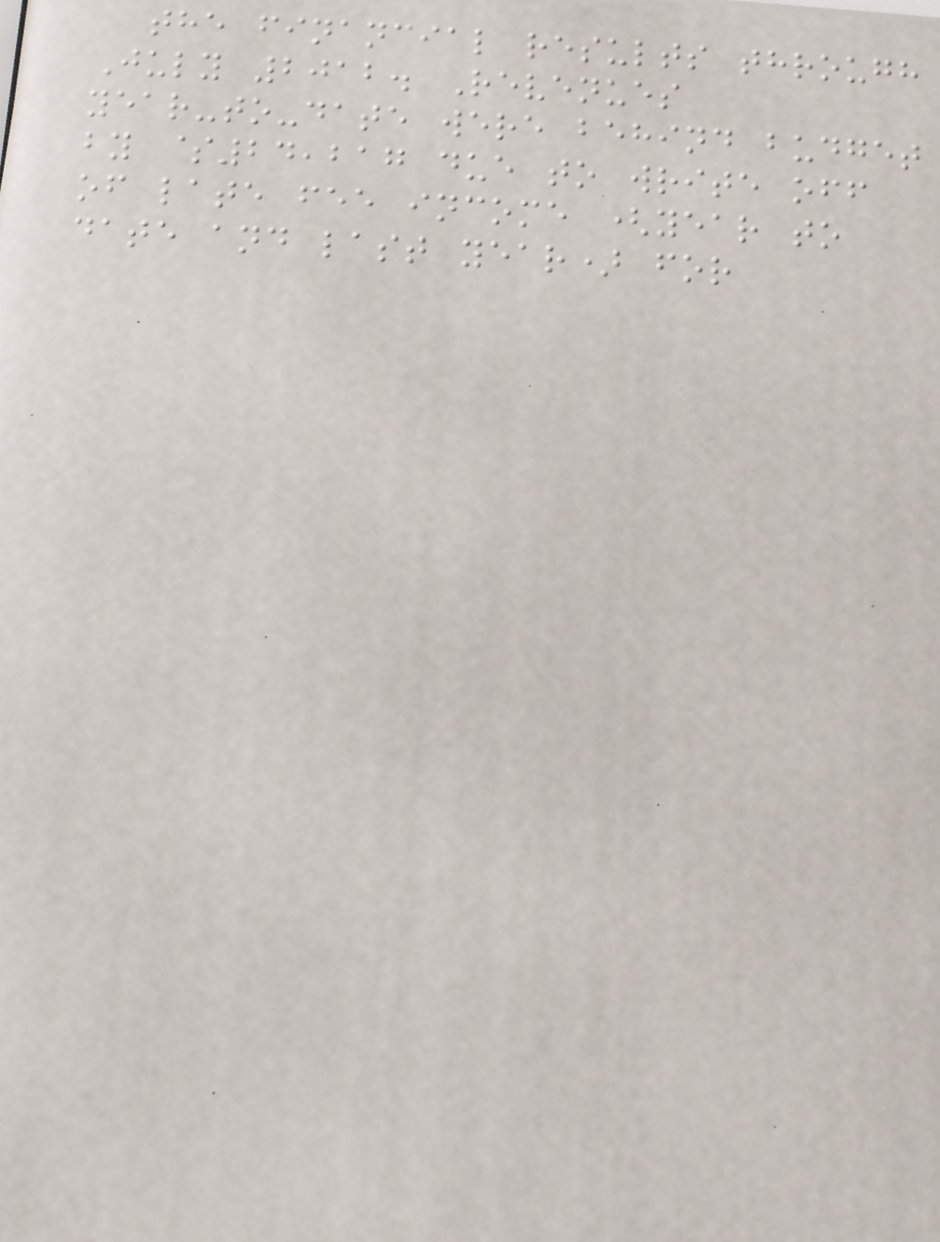the financial results through
July 2012. Revenues
year-to-date were behind budget
by $24,217 due to write off
of late fee income (year to
date and last year) for
